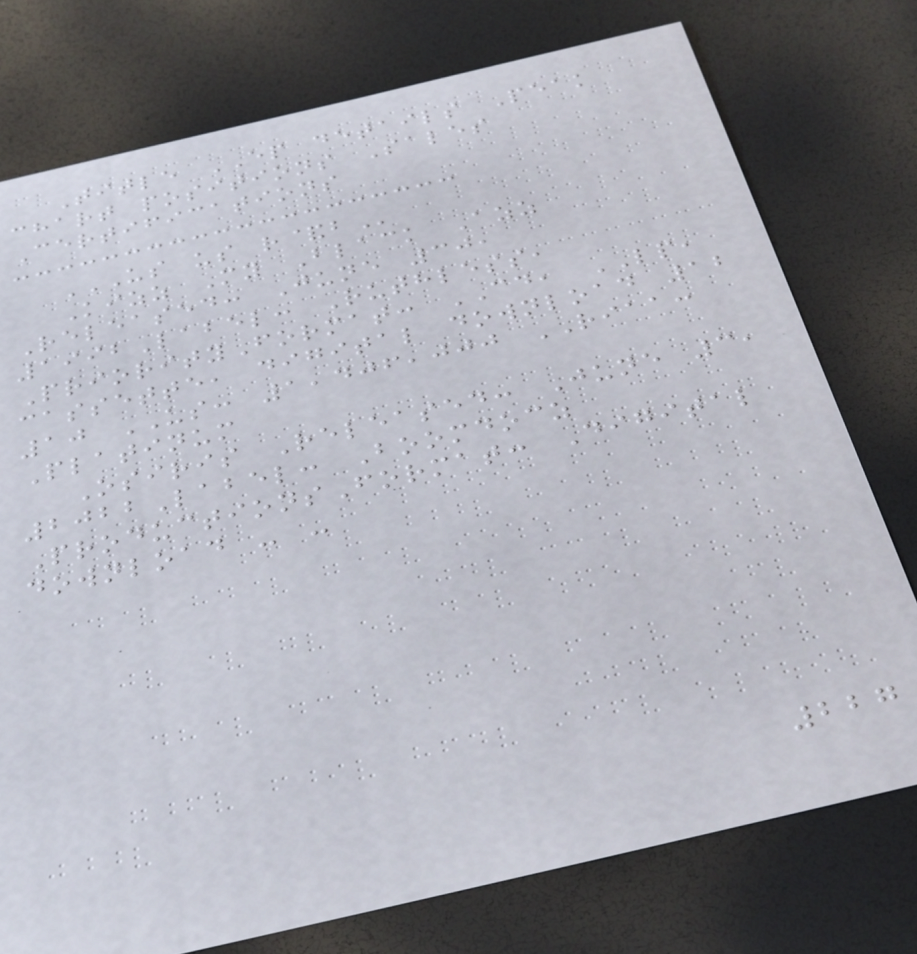Title EP details Peak
chart positions Sales
Certifications
US US R&B
Kizz My Black Azz
Released: June 30,
1992Label: Ruthless,
PriorityFormat: CD, LP,
cassette, digital download 12
10 US: 1,406,000 RIAA:
Platinum
Osiris Released: June 3,
2022Label: Boomdocz
ProductionsFormat: Digital
download - -
227
